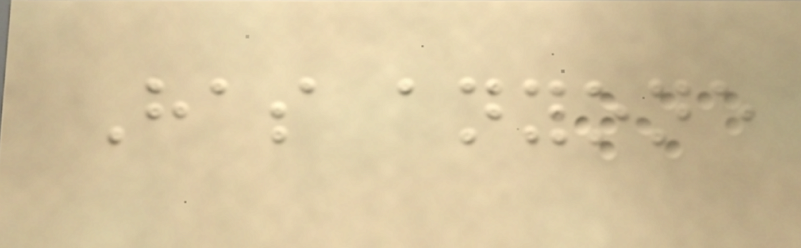Has anyone
